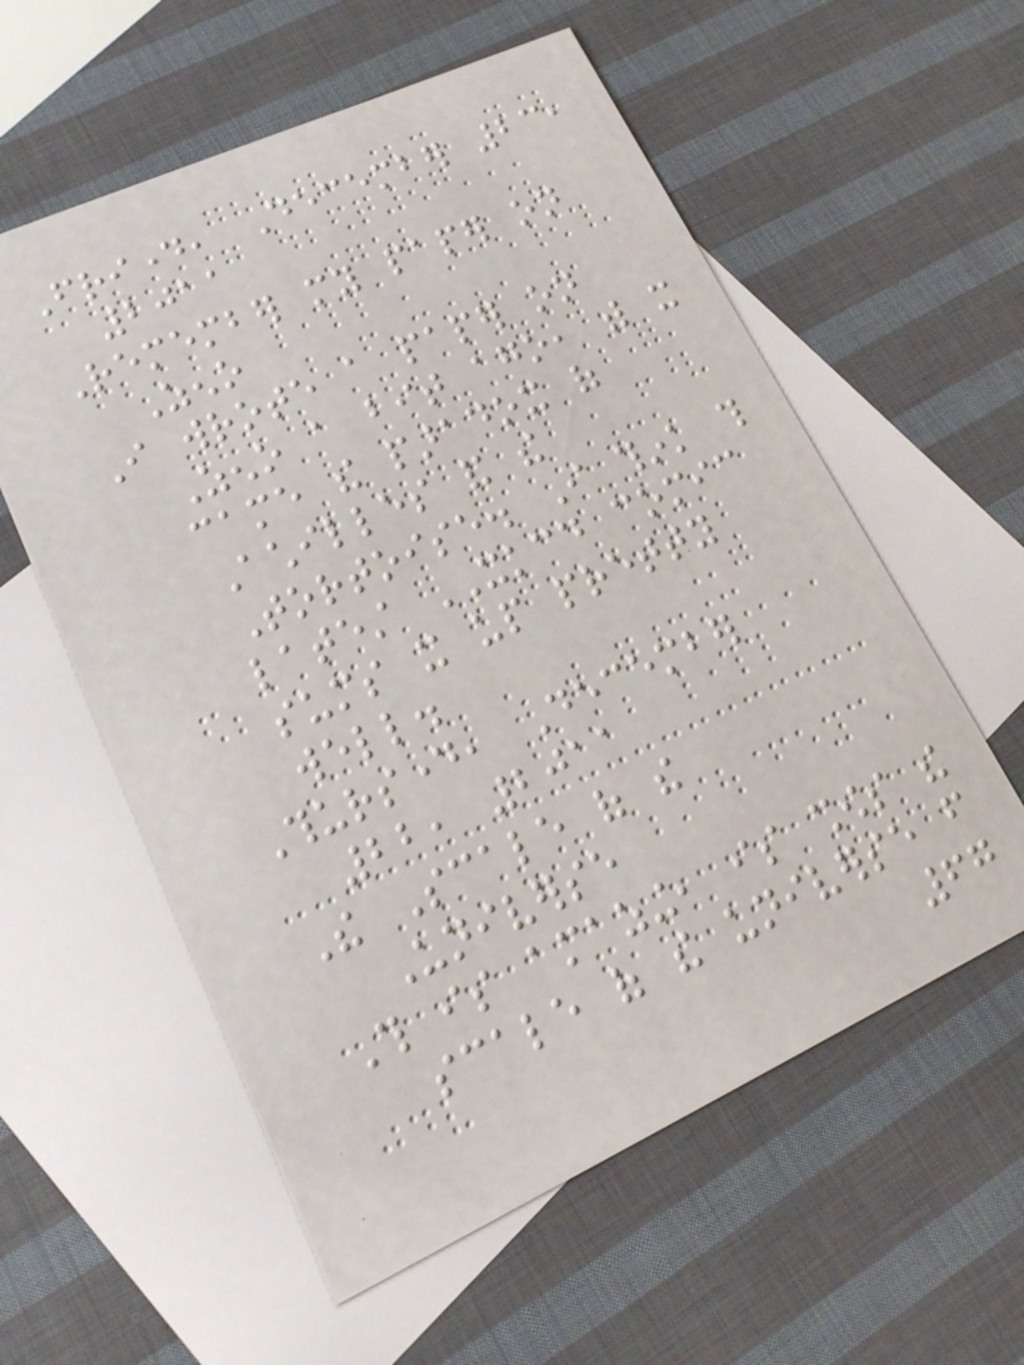Friday, December 23,
2011
Remember my paper on
Zeno
I wrote a paper on
Zeno a bit ago, with it
came the paradox of
Achilles and the
Tortoise. I think this
latest XKCD comic
sums it up pretty
well.
Thursday, December
22, 2011
The Scale of the
Universe
This is amazing, is shows the
scale of the universe from
67
